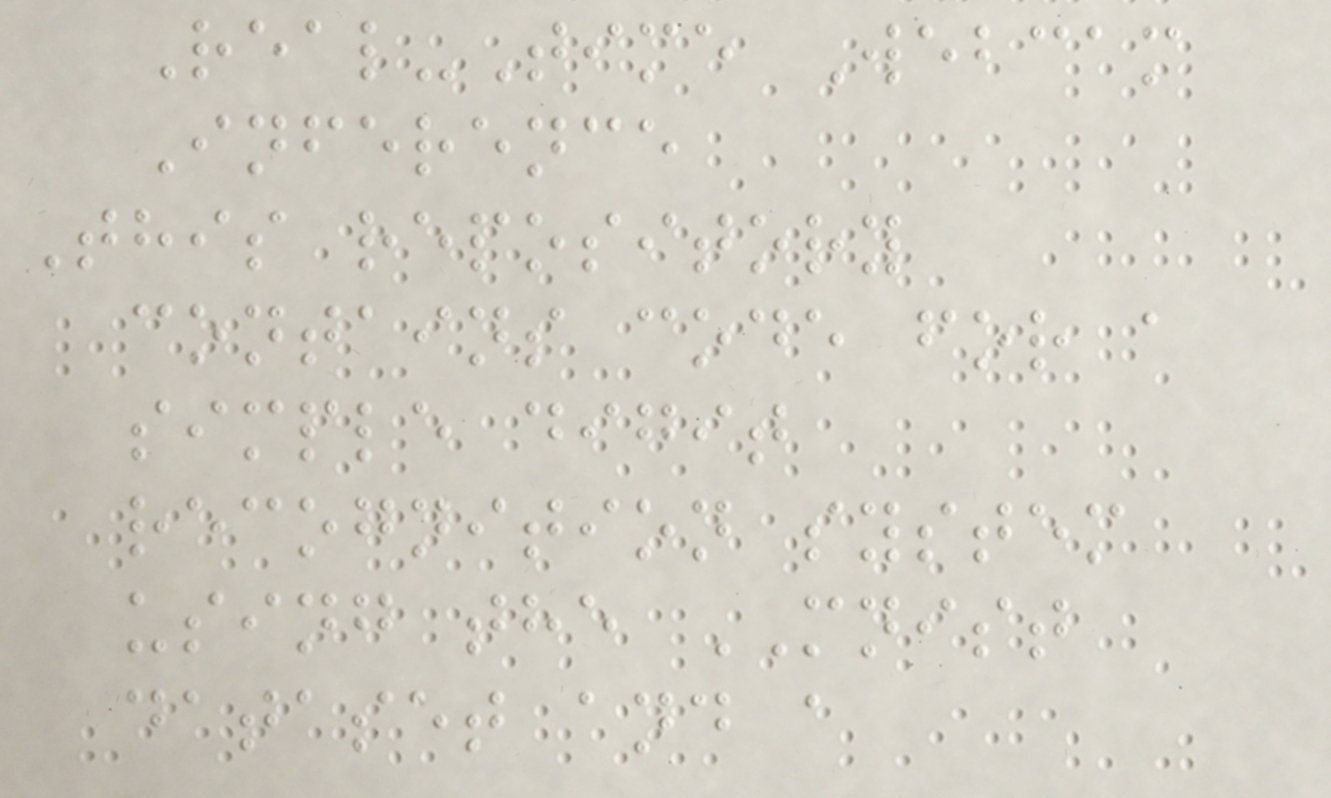Real-Time Webcam
Inference
This repository
contains code for a
simple digit
recognition system
using the MNIST
dataset and a
